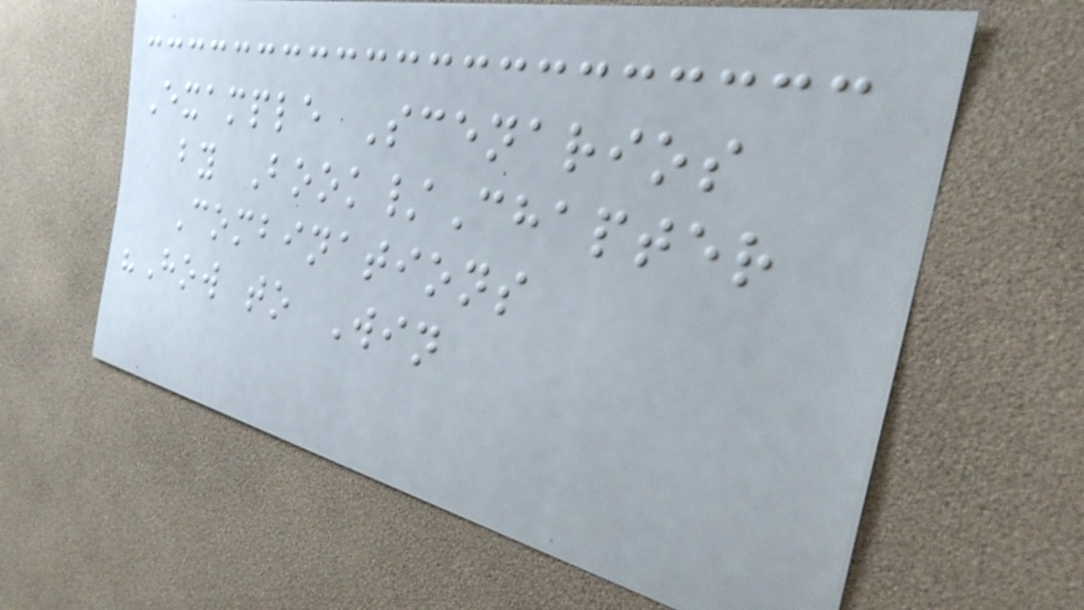Example Scenarios
by Book/Chapter
Combinations
"How to Win
